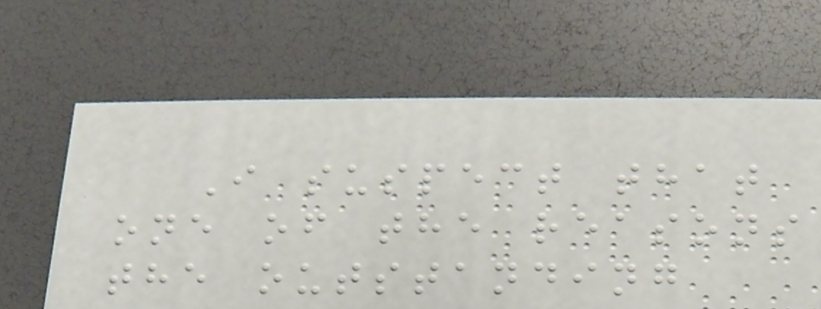I suspect that
one of the reasons
the outstanding
